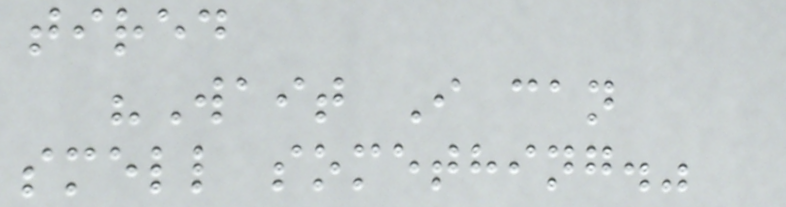tired
"Wait I can
smell something."
